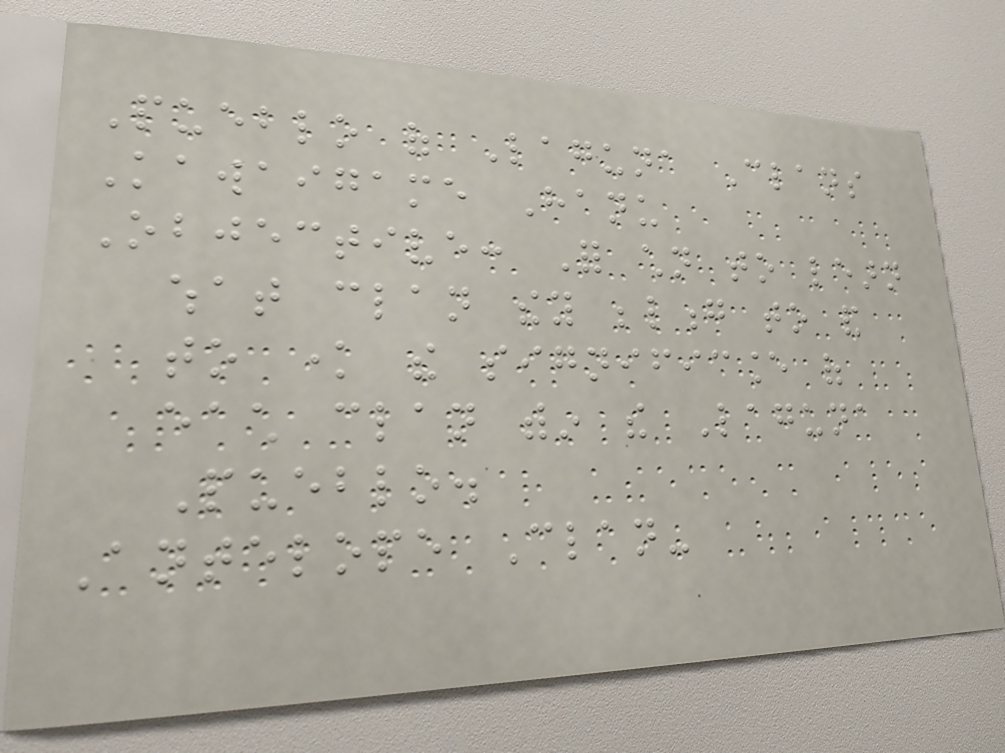Pueblo of Laguna Clans
Kawaigame Hanu
Objective: For children to learn
what clan they belong to and
to know the significance of
each clan within the Laguna
Pueblo.
Antelope Clan-
